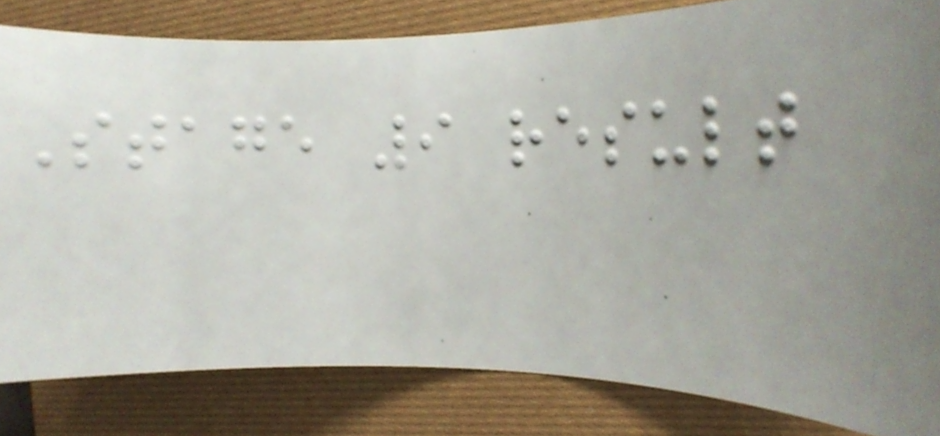Stage 9 result
